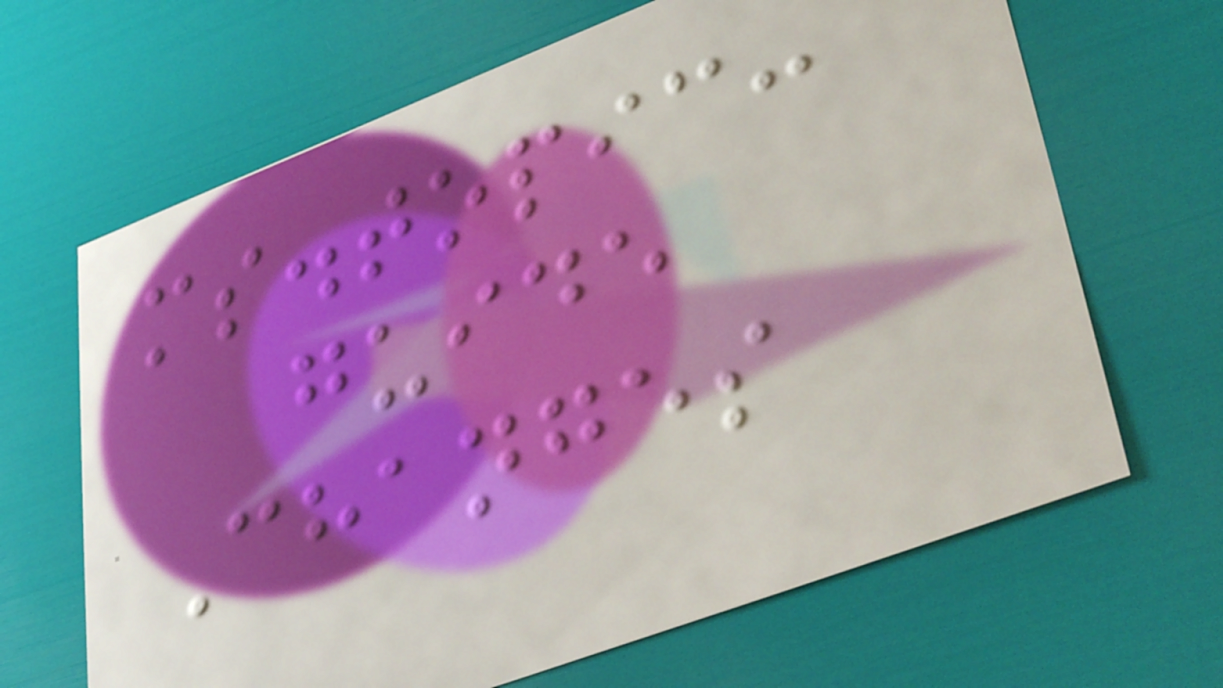ms.topic:
guide
Changes
